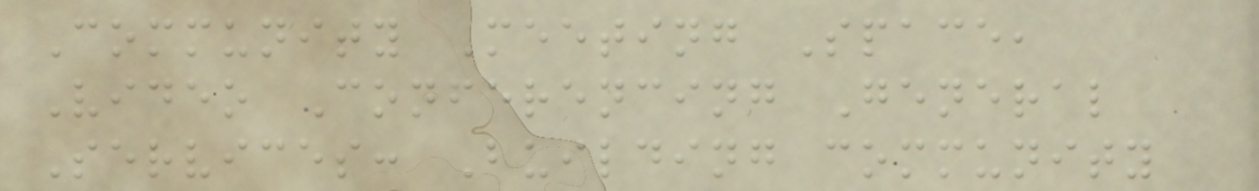Community Meeting Space,
Video Conferencing General
Services: Building community
